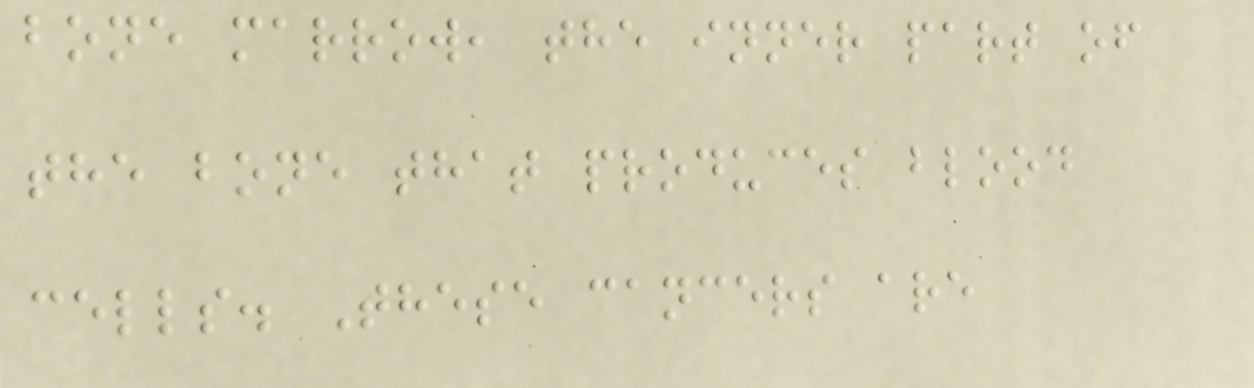bone marrow, the inner part of
the bone that produces blood
cells. These cancers are
